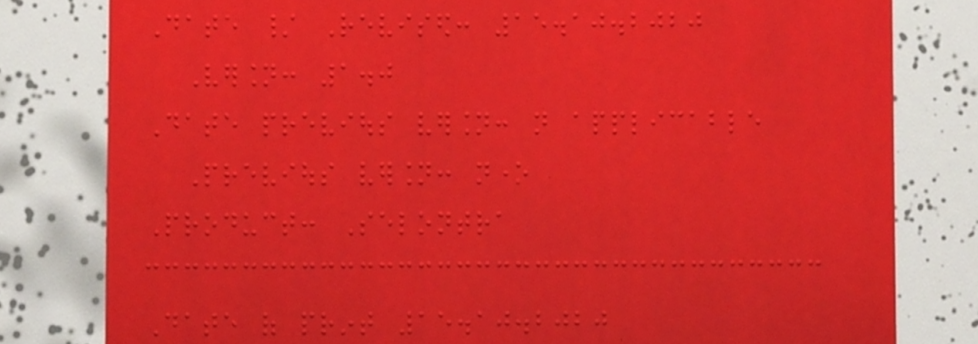Date / Revised: 15.10.2020
Version: 1.0
Date previous version: not applicable
Previous version: none
Product: Selontra
Date of print 15.10.2020
